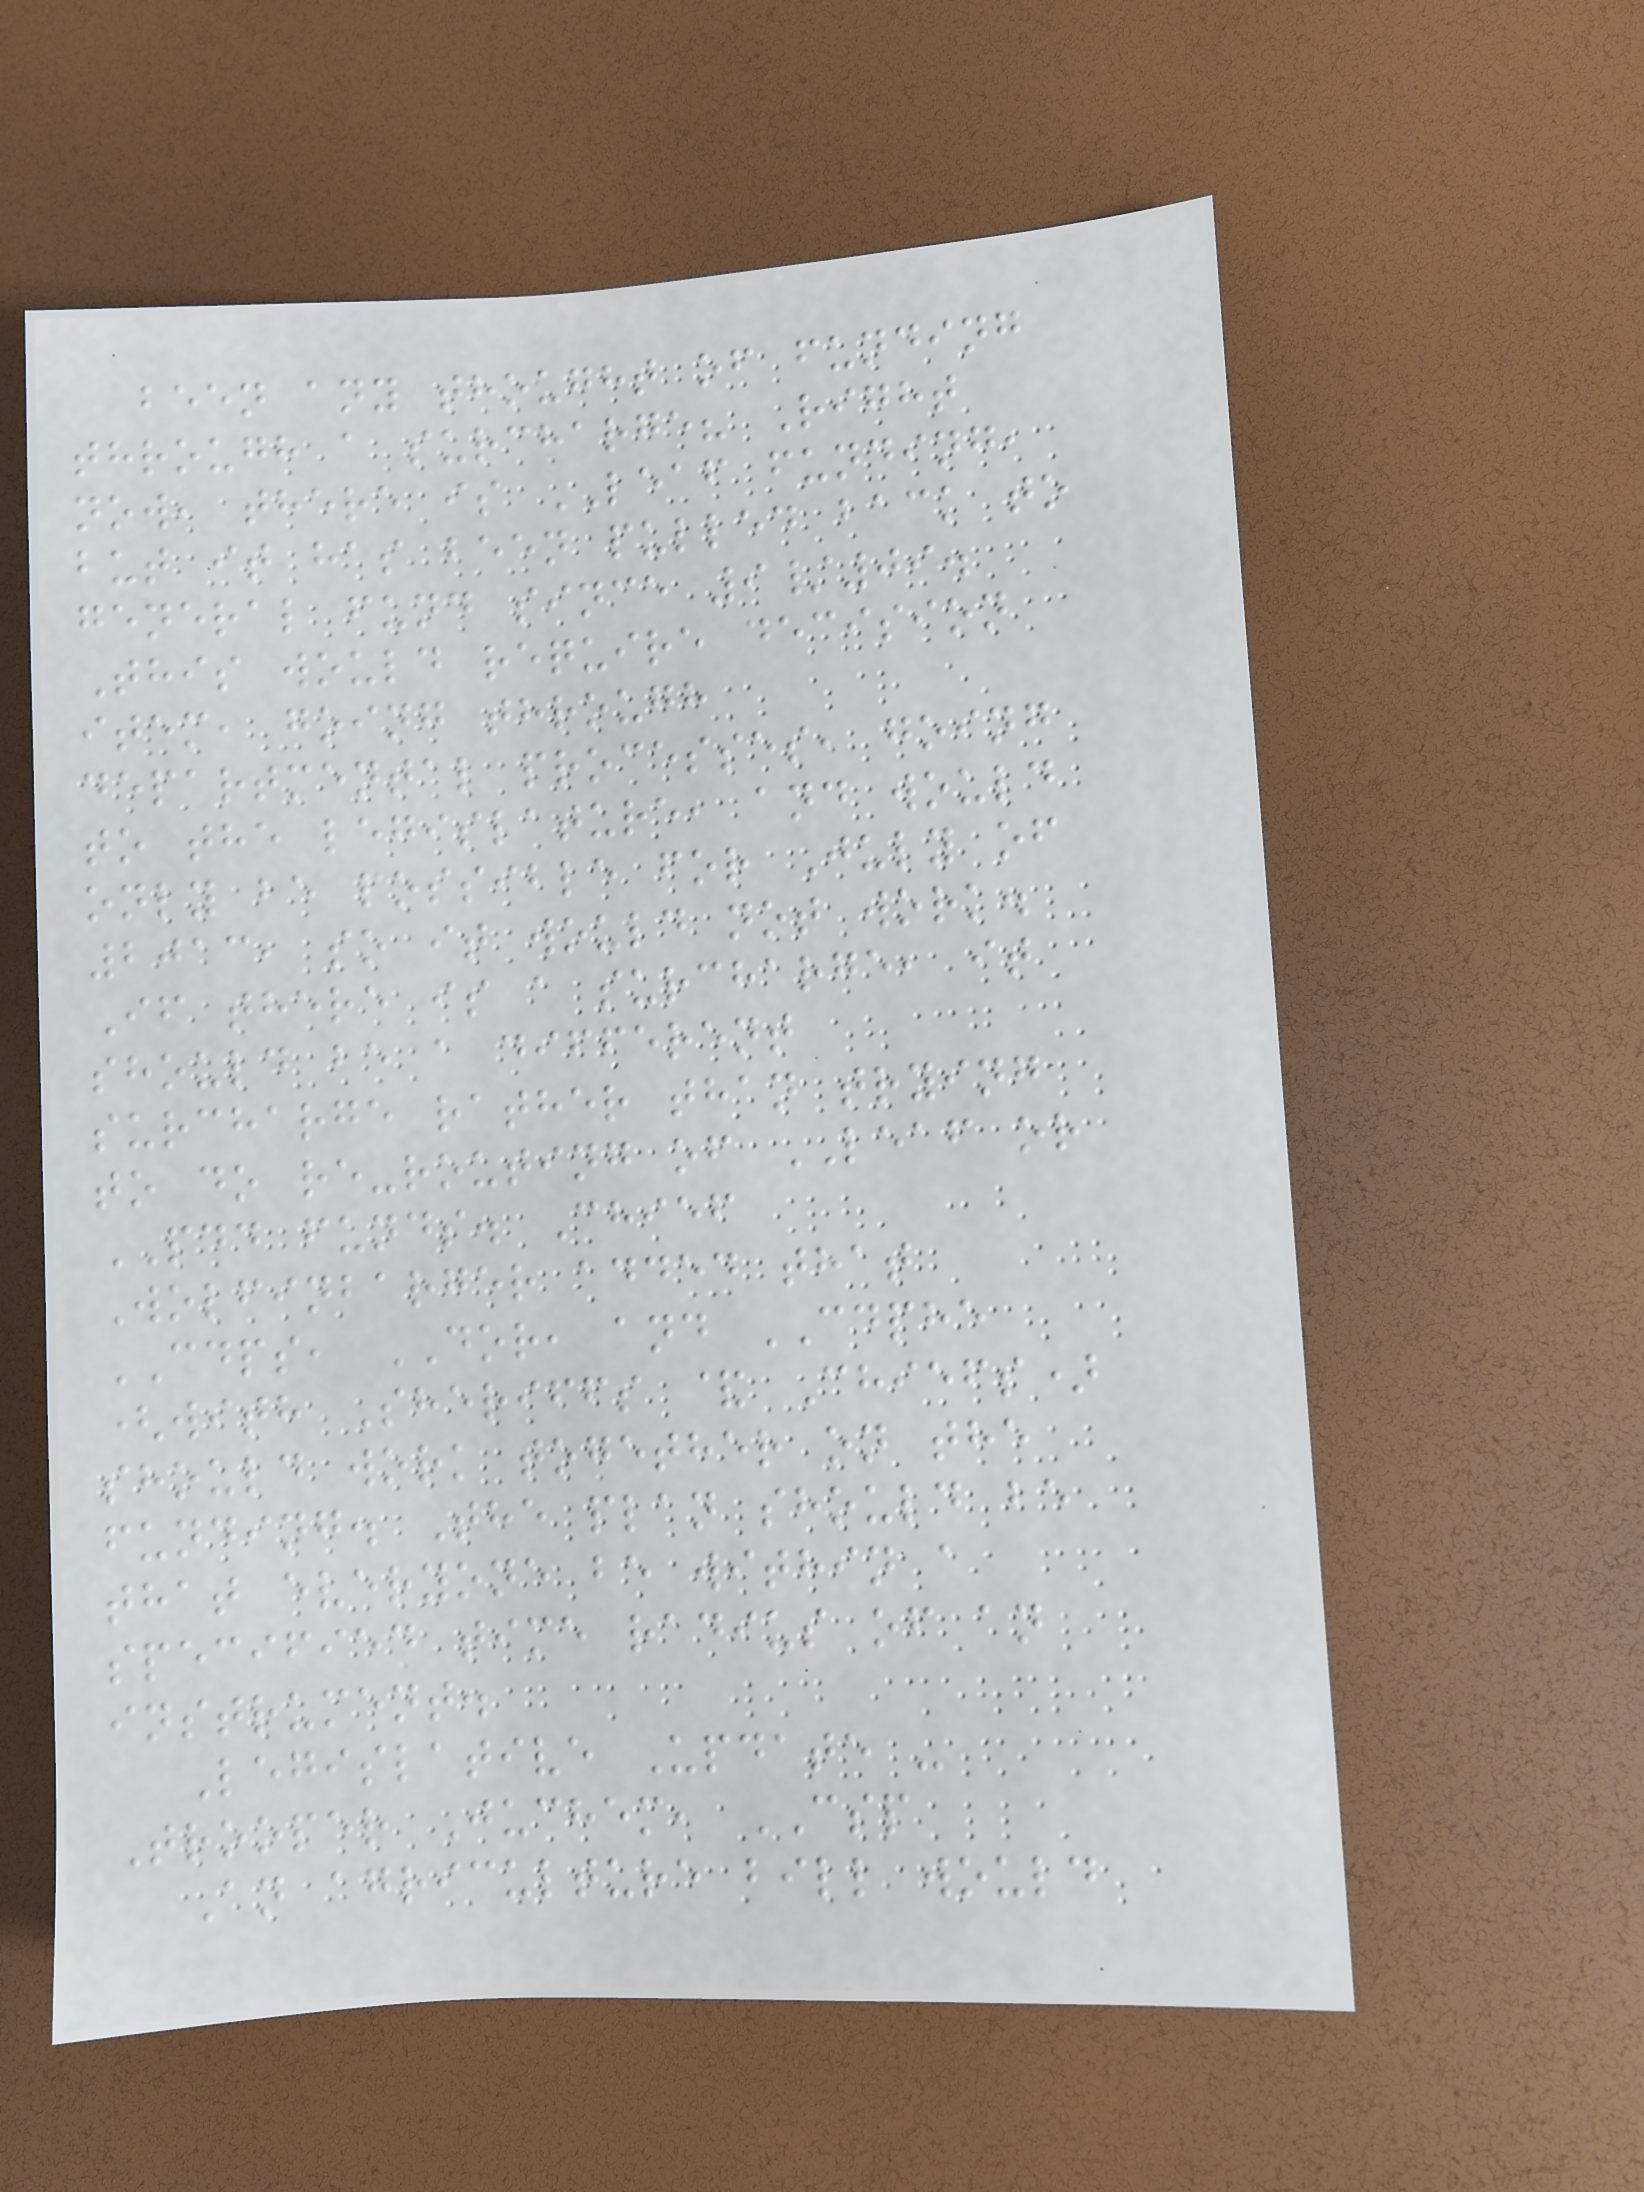been any thought of funding
through a surcharge? Right
now, there is LEAF funding,
but it has been pulled back to
general fund since 9/09.
This would require decision
item, going through
departmental processes, going
to the legislature, and would
only be possible for July of
2013, so it would not work.
If there is a surcharge, it
should be a different
surcharge rather than trying
to do re-routing of LEAF or
PDD funds. Chief
Wolfinbarger added that
CDPS, DOR, and CDPHE
(with Sheriffs & Chiefs)
should work together on the
funding. The plan should be
that everyone be within a
specified time radius of an
instrument.
Legislative Update -
Trooper Juchem, CSP
An agriculture bill would
